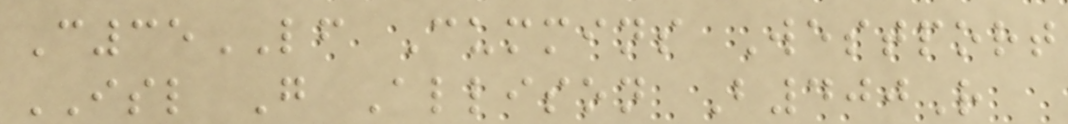C35LF Cummins Westport
ISL G Allison B400R
